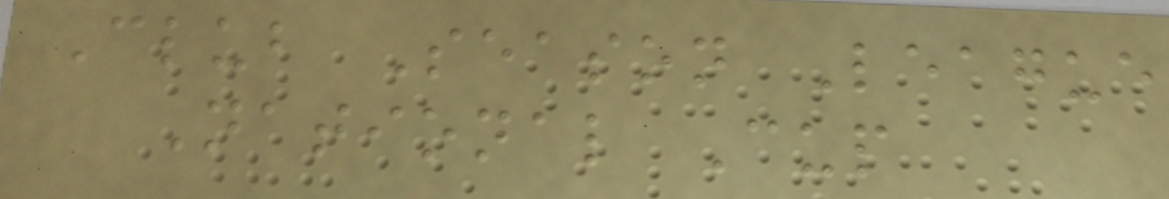Club Season League
National Cup
